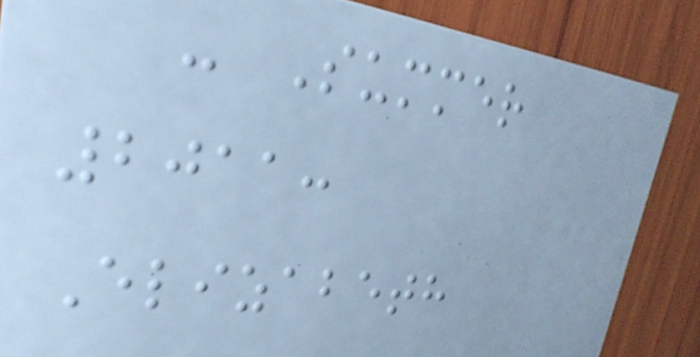- Summer
2011:
Elizabeth
